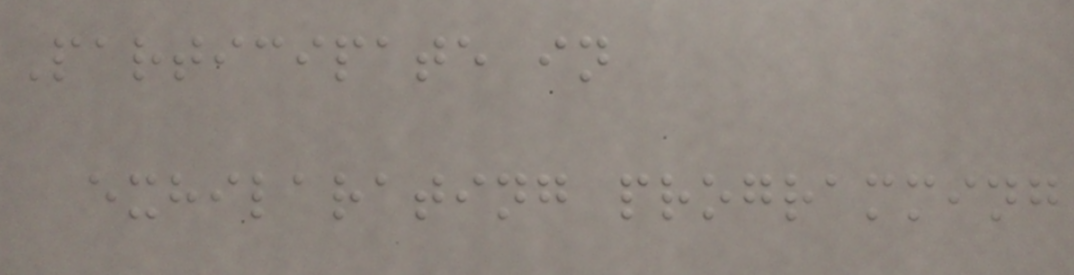Participate in
exhilarating programming
